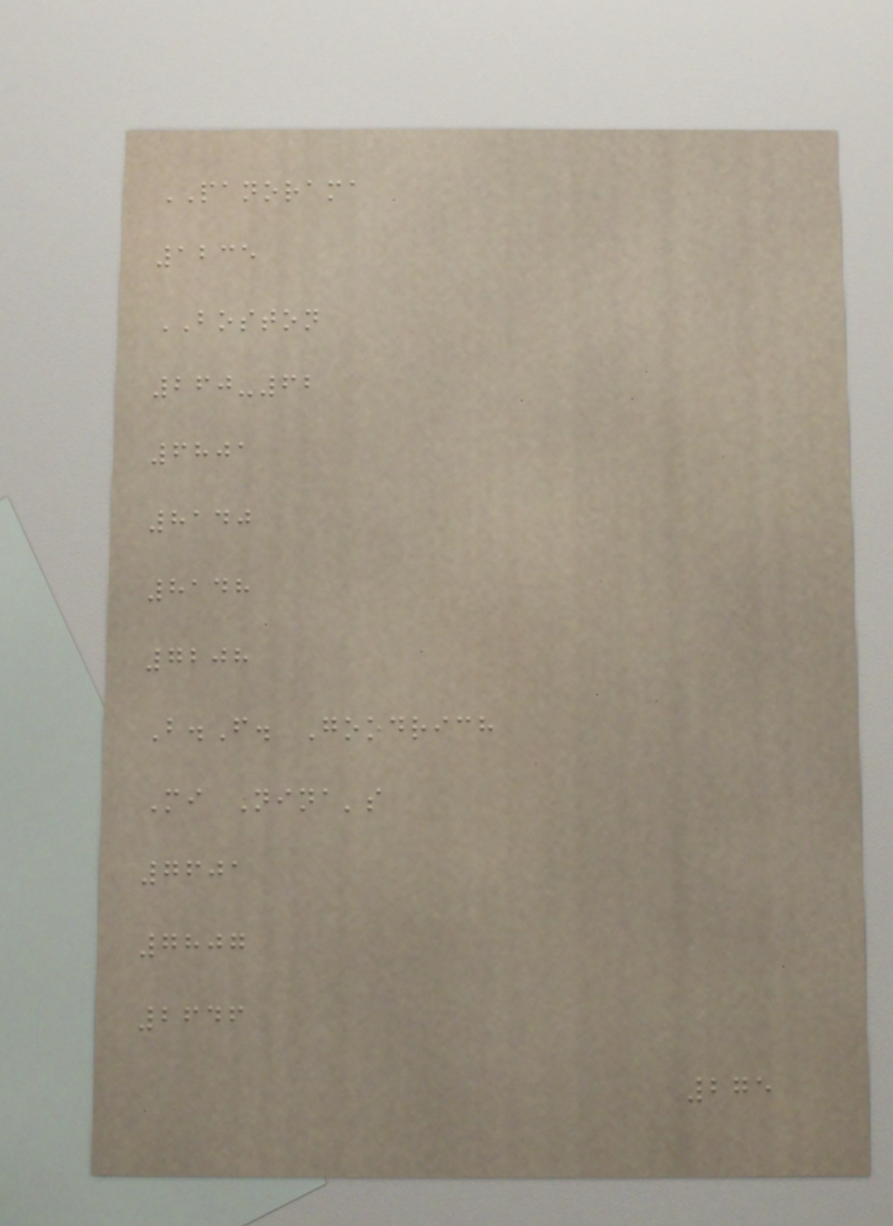PANORAMA
1235
BOSTON
260-62
6801
8140
8148
7208
B.F. Goodrich
Mi Nina's
7601
7807
2646
275
